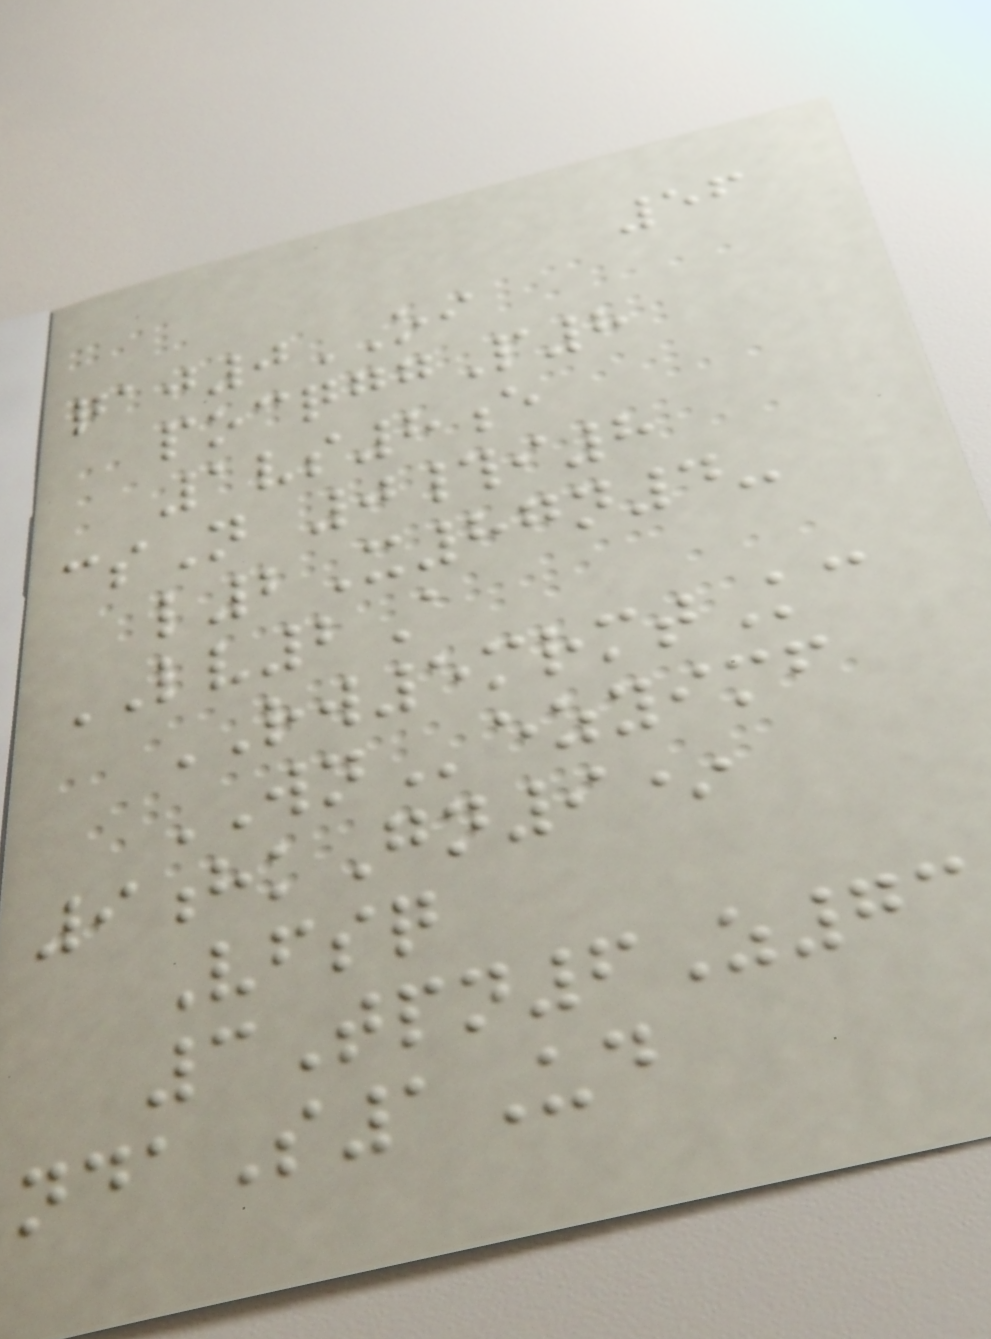56
qaj0OI
pocqggP8
1vs8e
csN 0#i8
l2X87n4-
LV2A
RW5mrmtKc
WNezyimf
9hkGn9*
Vfsq
3Tpn6Z73
ndaS1Ud
